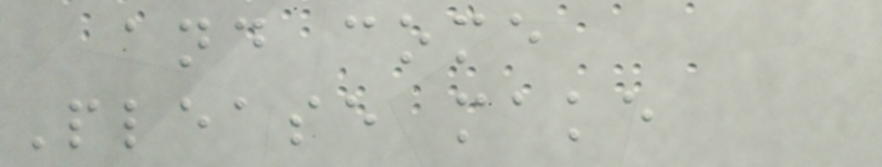and come
Please make
